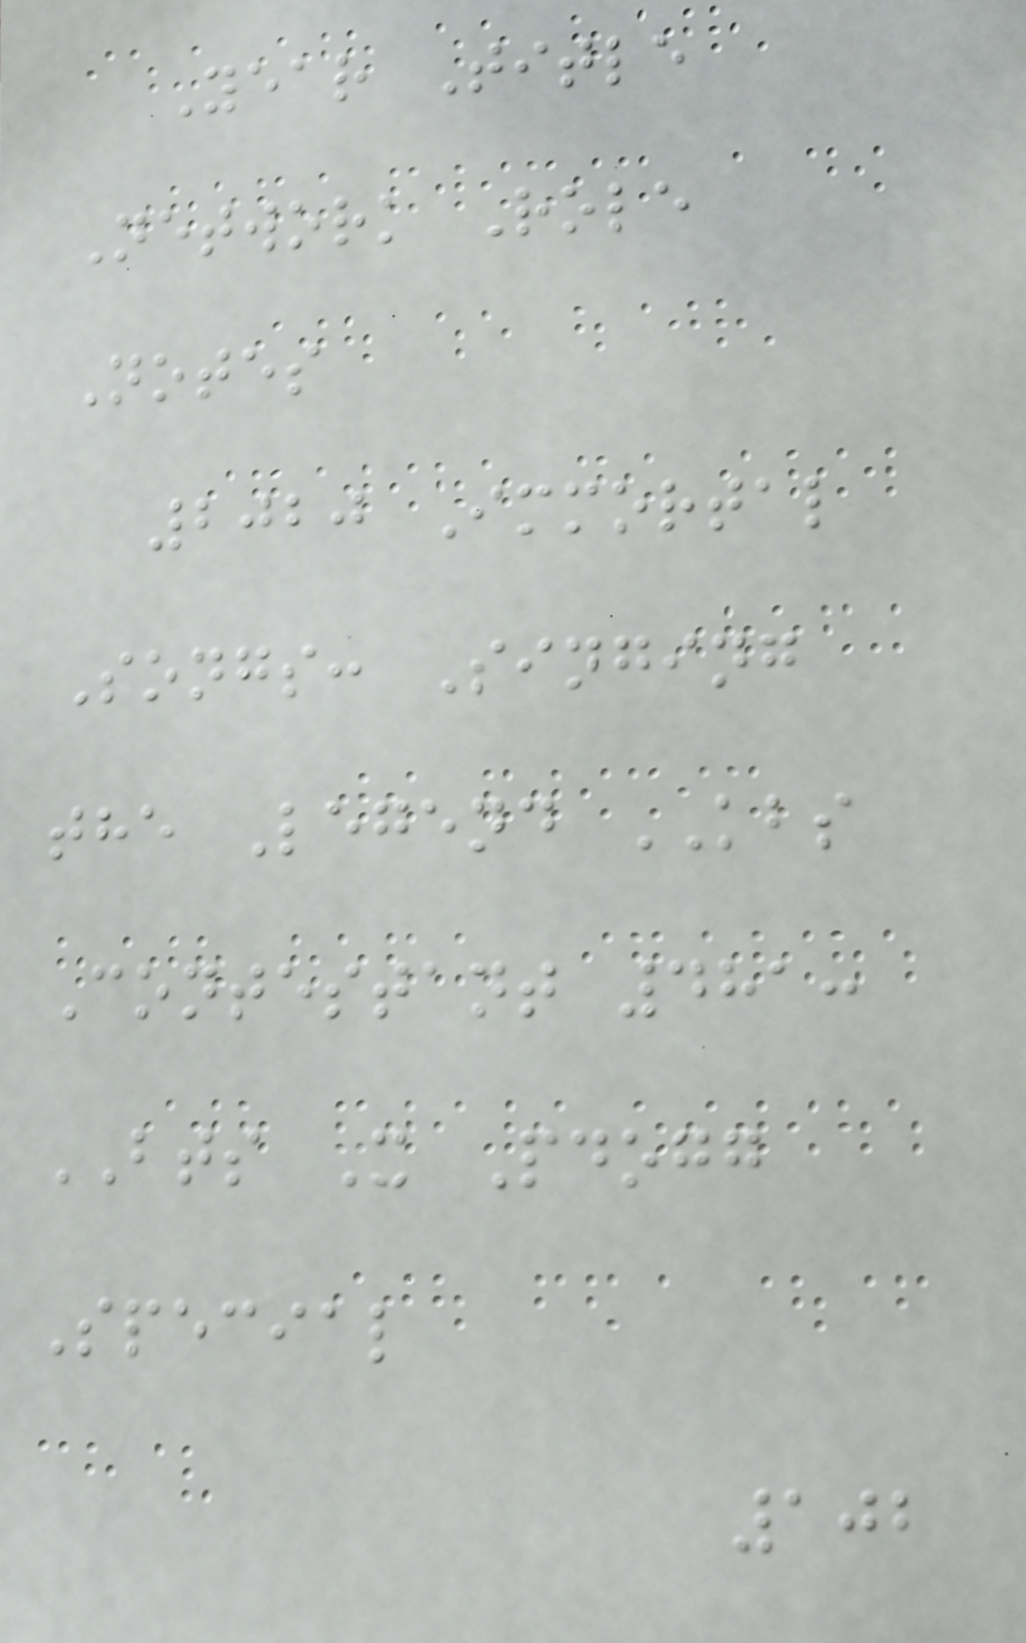Year Title
Network Role
Notes
2020 Immortal
Songs: Singing
the Legend KBS
Contestant 481:
BTS X Pdogg
Special
102
